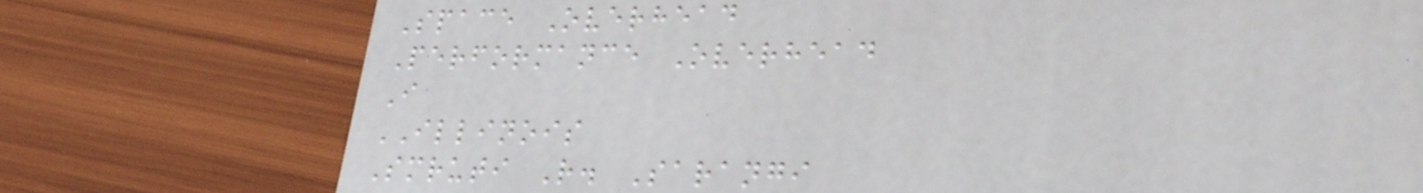Space Overhead
Performance Overhead
I
ILLINOIS
Smruti R. Sarangi
